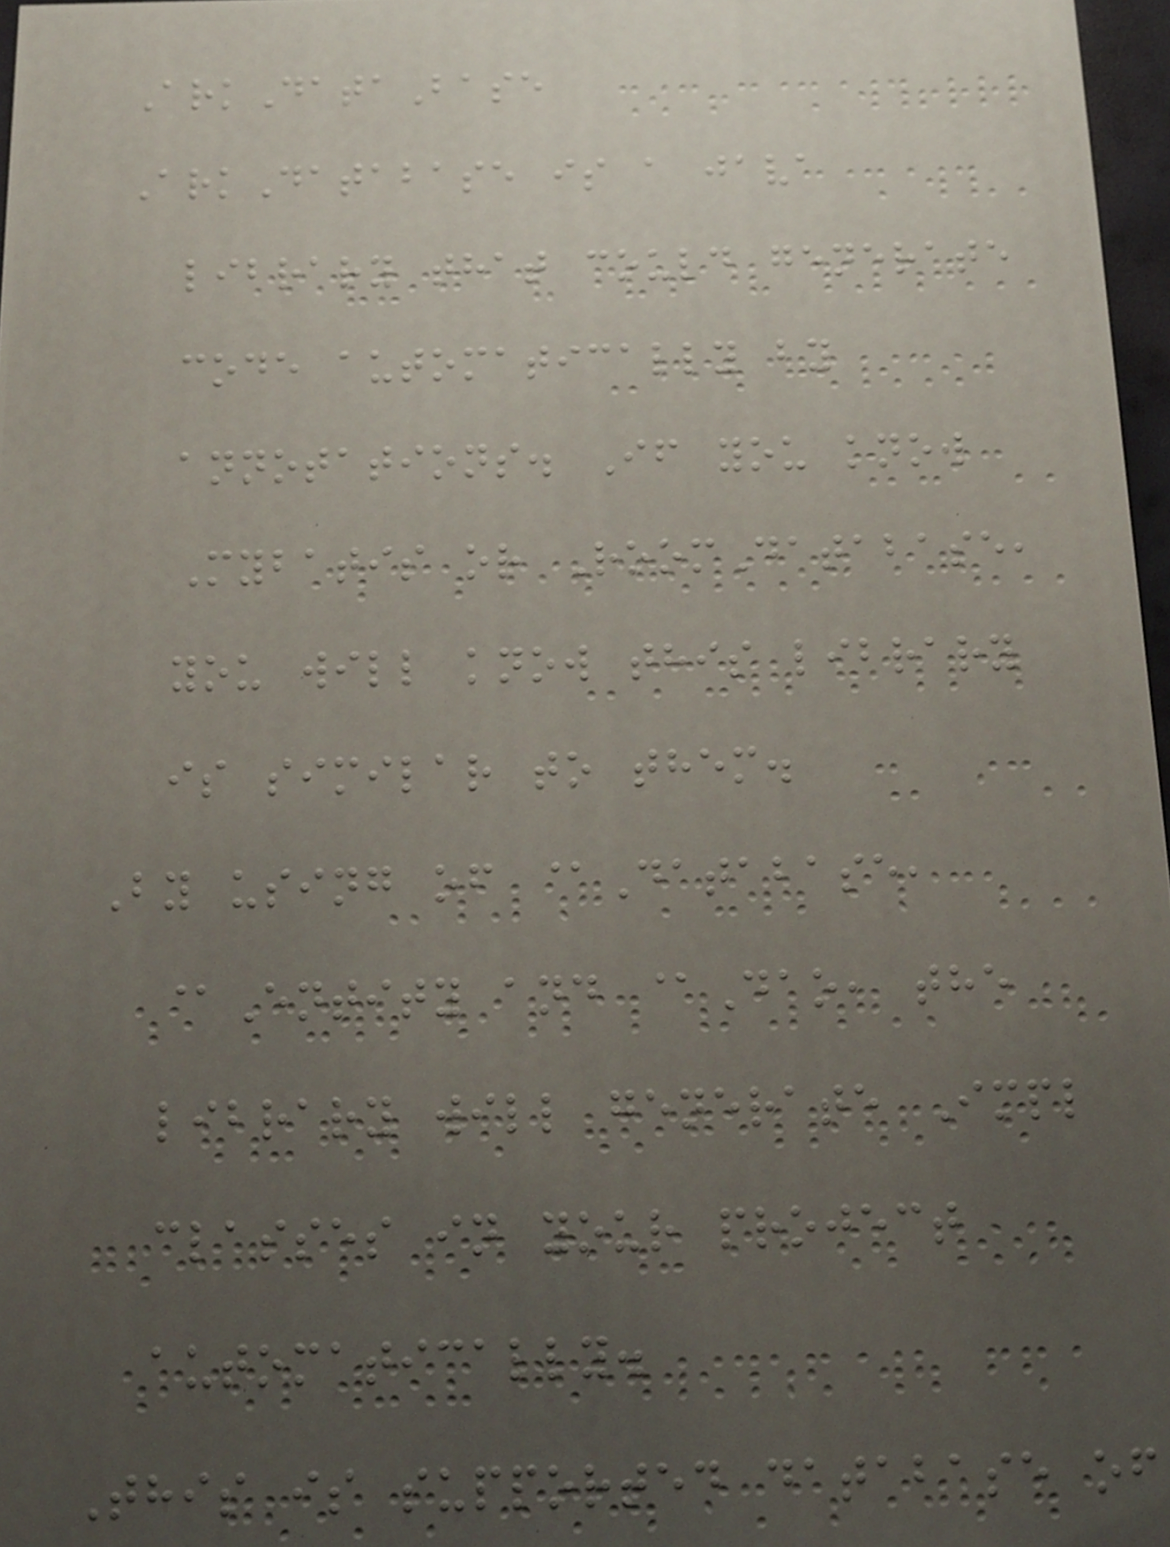ArkDataBase
ArkDatabase is a java
library that could generate
code automatically by
annotations. If you know
Mybatis or RoomDatabase,
you will know this library
is similar to them.
By using of @Database,
@Entity and @Dao, the
library will generate Impl
classes in your project
automatically.
This is supported database of
